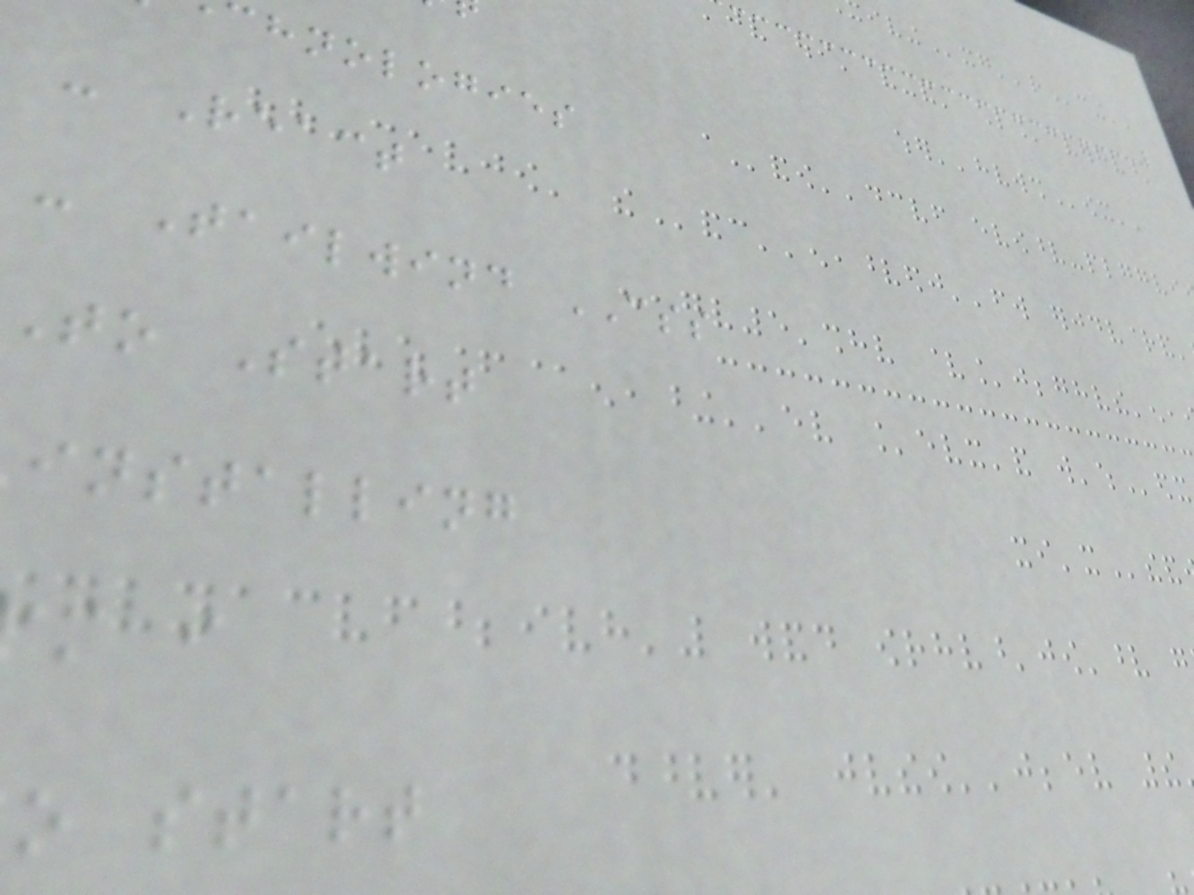hnologies
- React
- Tailwind CSS
To Start
installing
o start
